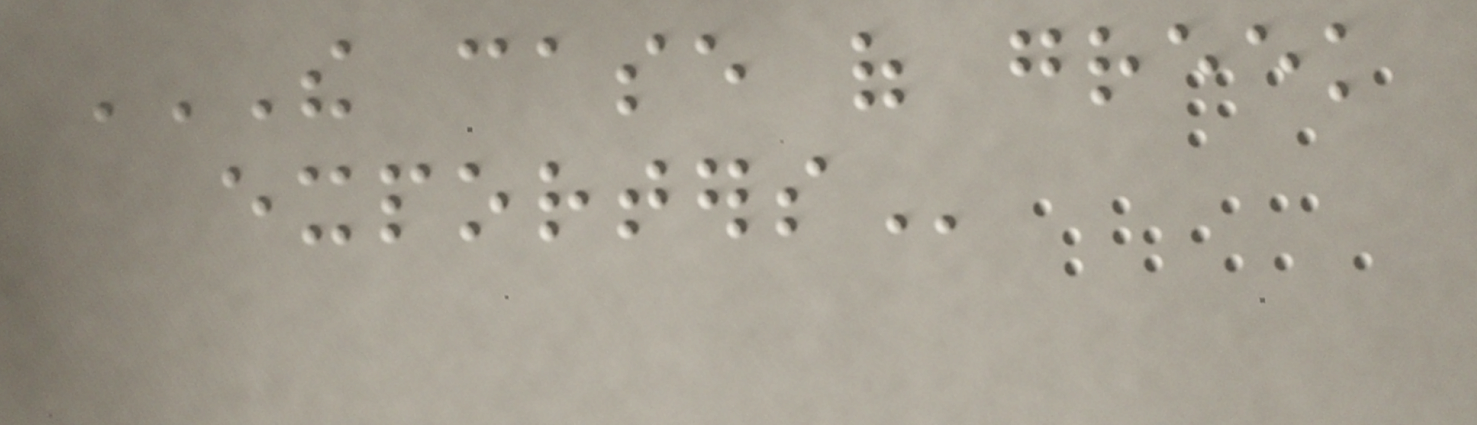THE CASE OF GREEK
EXPORTERS
